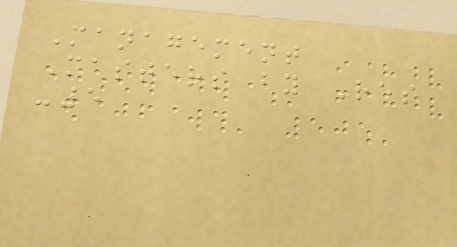Management
Masters by Res
-5
